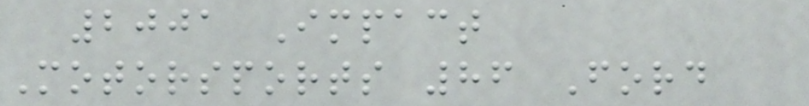2001 Impact
Motorsports 86 Ford
